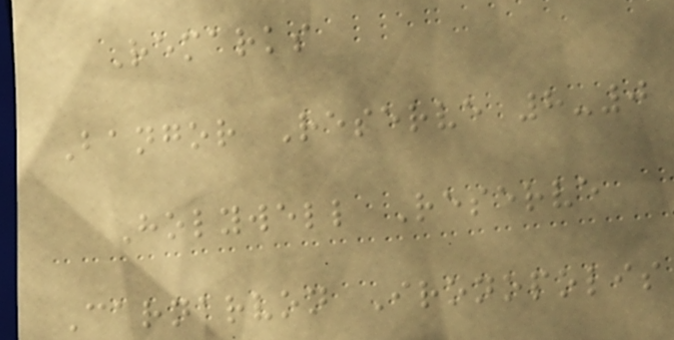Remarks
Bangor Reserve 8-0
Holywell Reserve
Carnarvon Ironopolis
